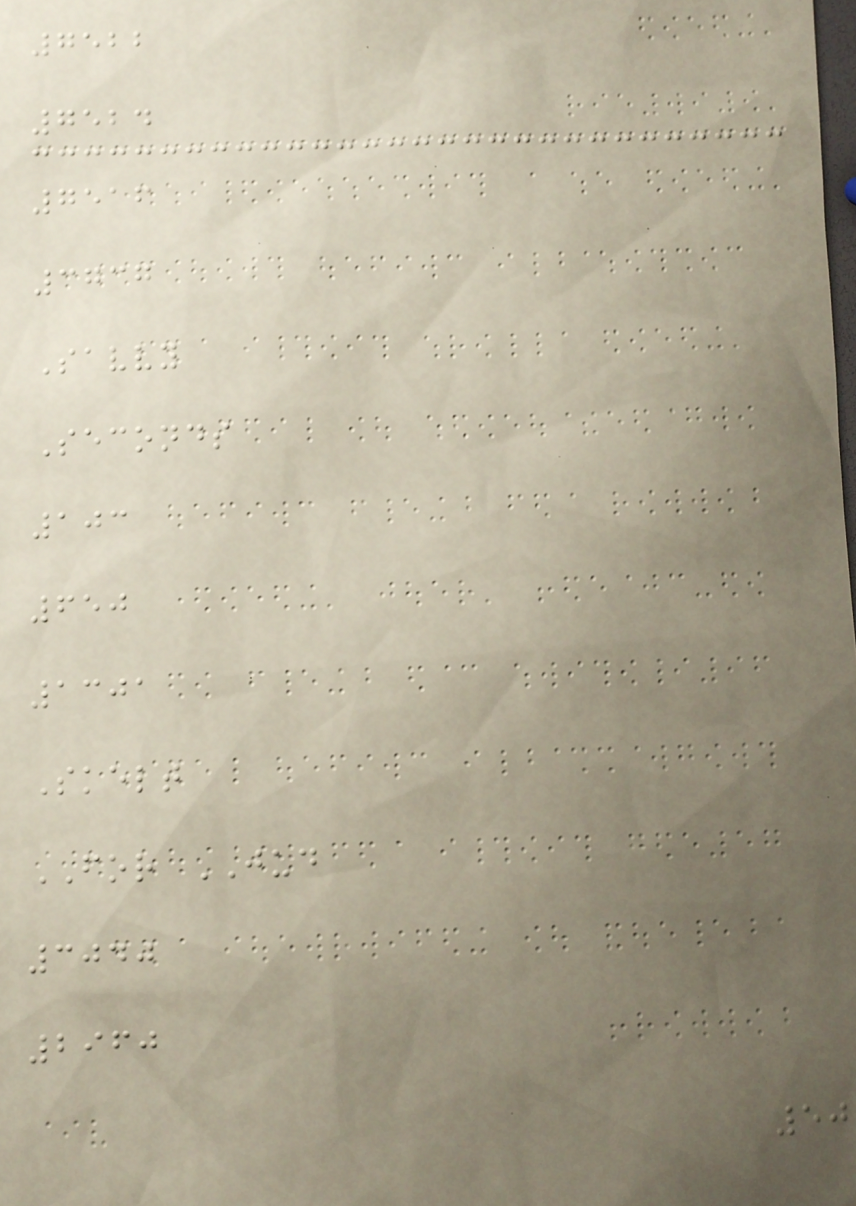7522
7524
7516
3737
Savvy
Seconds
103
650
1301
Skelt
FOR JUD
3040
2960
50
